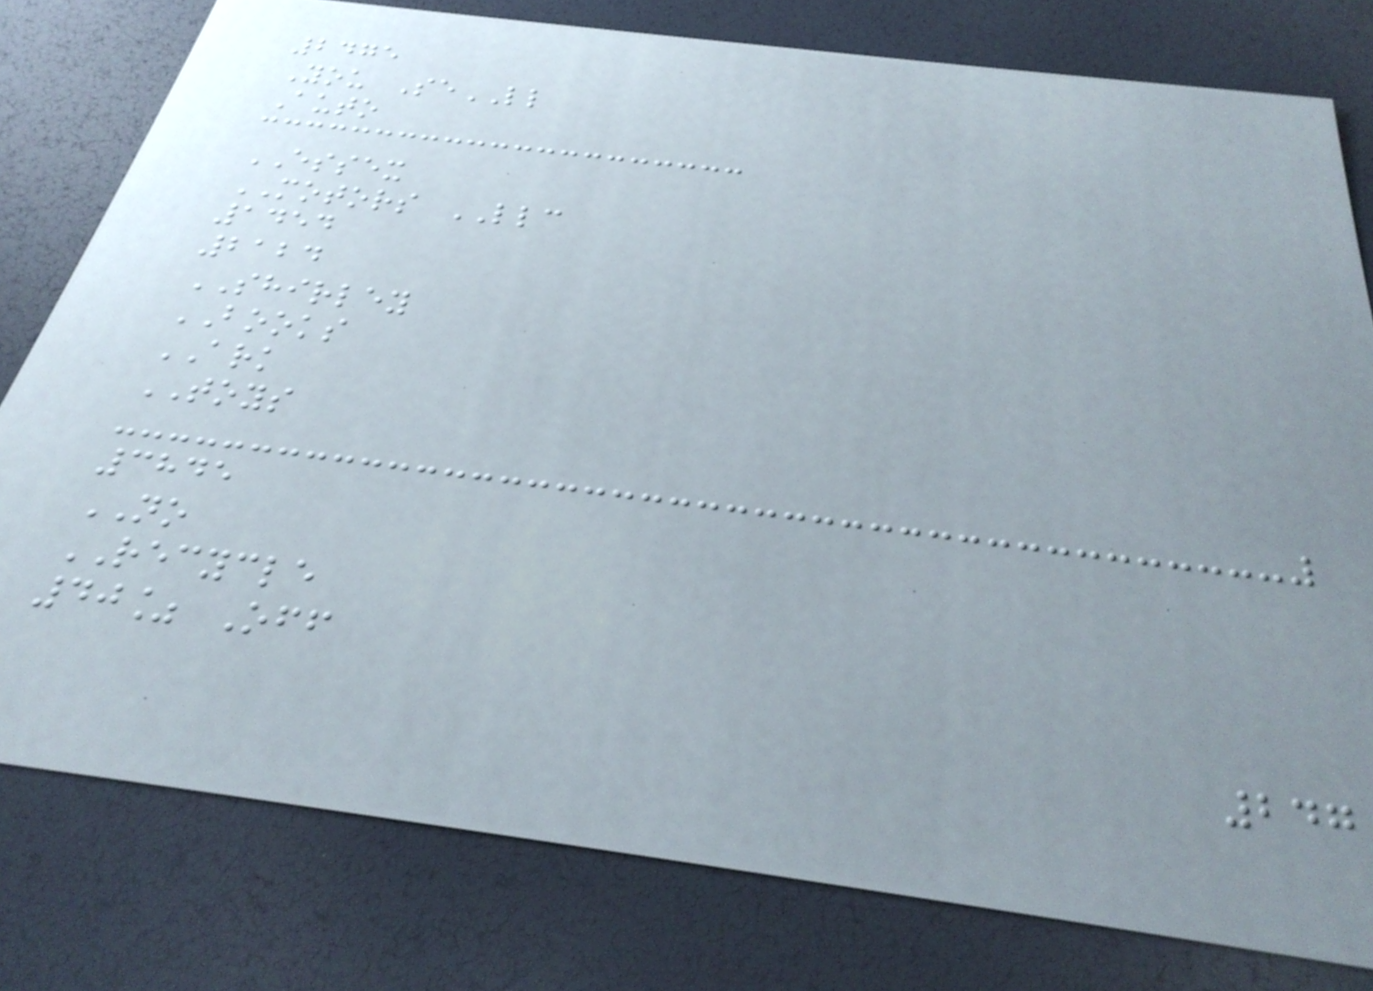2475
You SeLL
Auto
ESSEX
MOTORS LLC
1454
2124
SHIRLEY
BOOKS
ARK
TOYS
3845
NO
RECYCLE
40% Off
247
